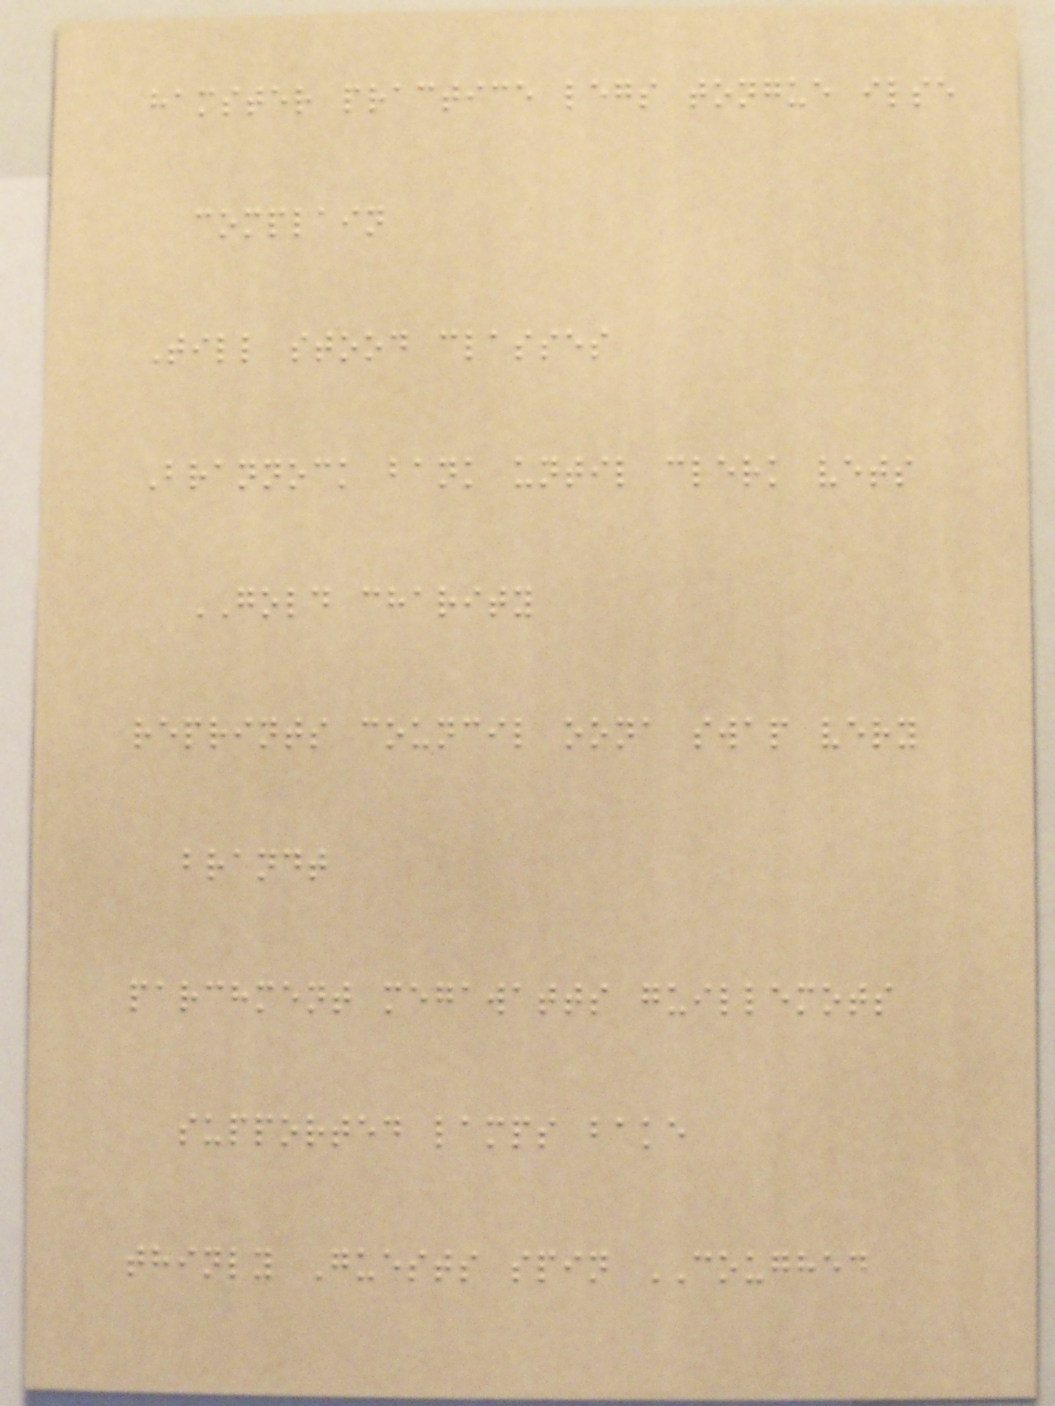hamster practice legs tongue ilse
complain
Till stood classes
Brannock bank until clerk vets
GOLD charity
reprints council oona swap very
brandt
parchment megawatts guillemots
supported lamps bake
thinly Guests spin COUGHED
